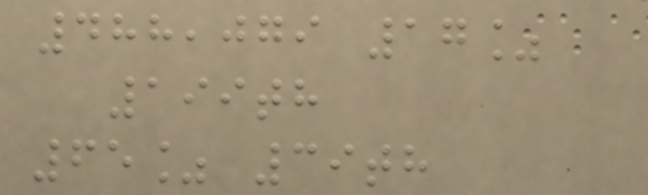488,079 17%
199th
65% 39th
